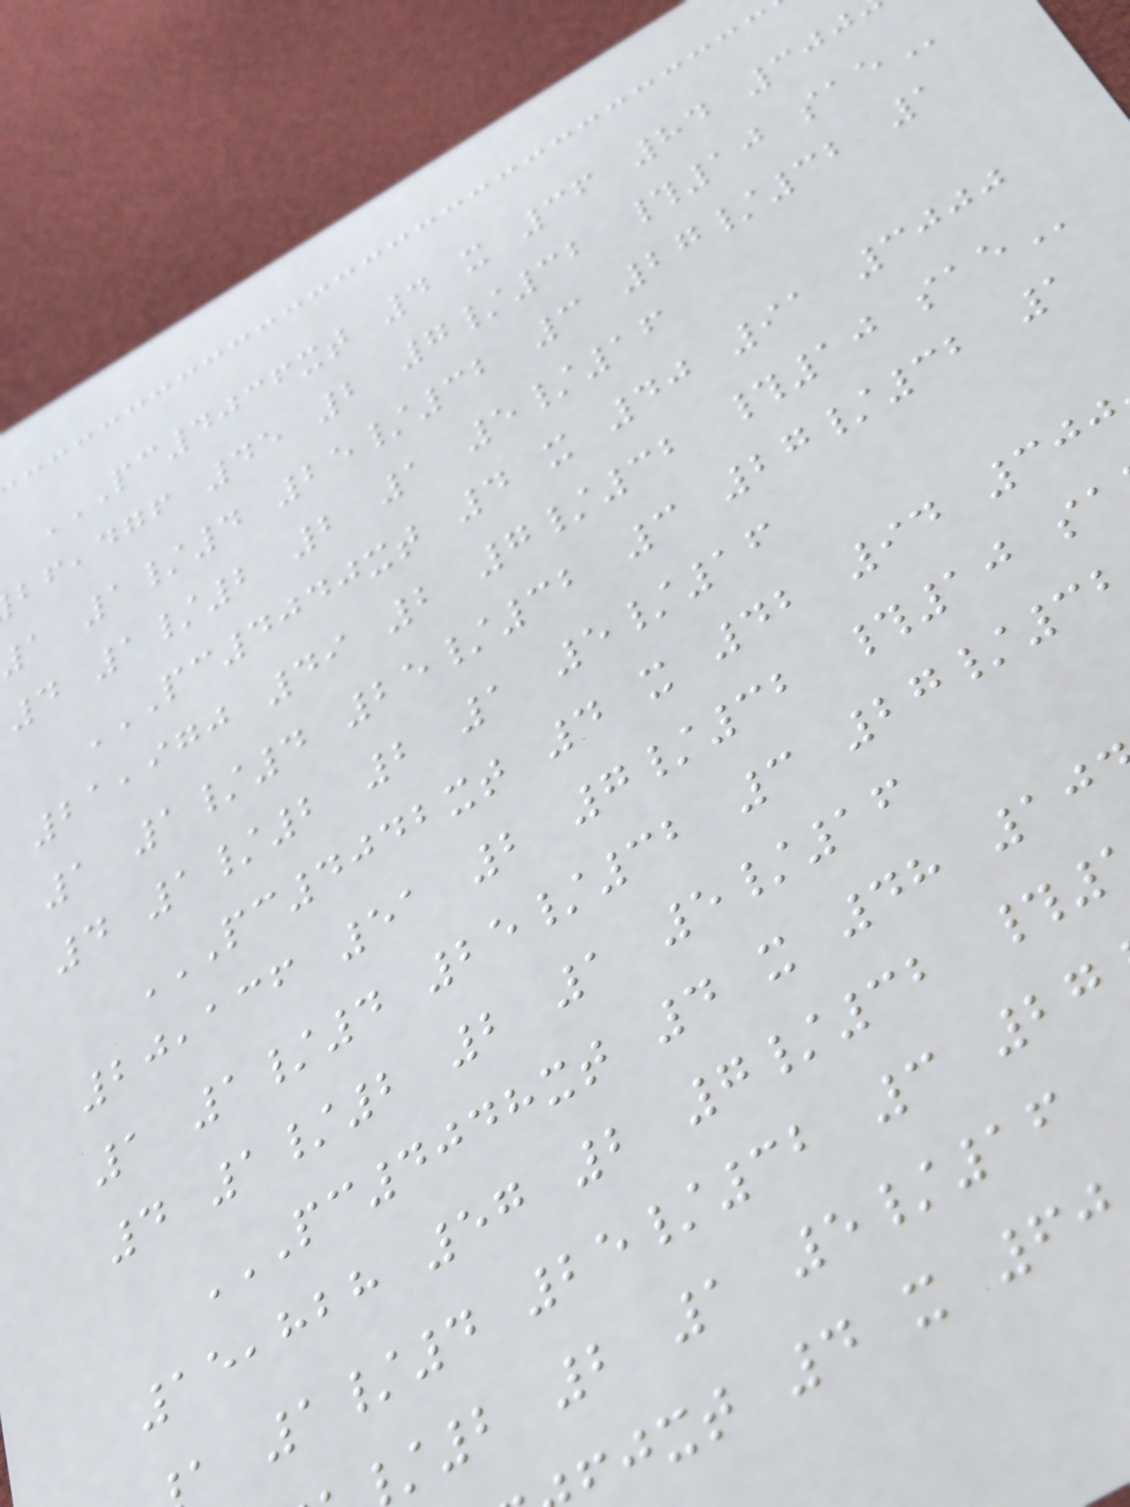,dgf 45 2 7/32 #10
a 1/4 25/32 3 27/32 1
4 1/2 2 1 5/16
PC4040XT 4 X 40 91 3000
21,970 49 2 7/32 #10
1 1/4 25/32 3 27/32 1
4 1/2 2 1 5/16
20,136 51 2 7/32 #10
1 1/4 25/32 3 27/3
4 1/2 2 1 5/16
15,828 57 2 7/32 #
a 1/4 25/32 3 27
2 2 1 5/16
jxt 4 x 60
